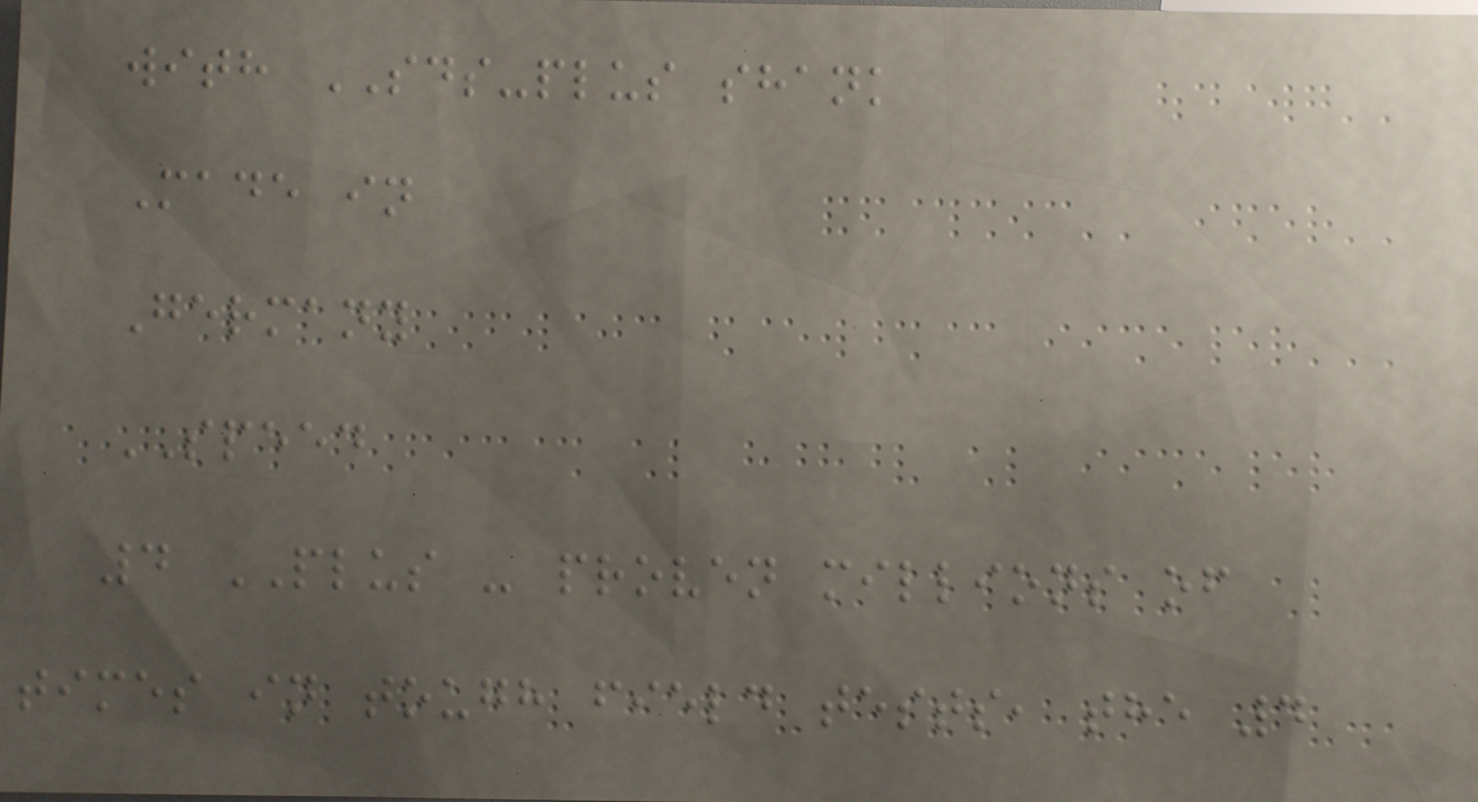with SDS-plus shank
Made in
Germany
SPEED
4 PLUS - proven millions of
times in tough field tests, the 4
